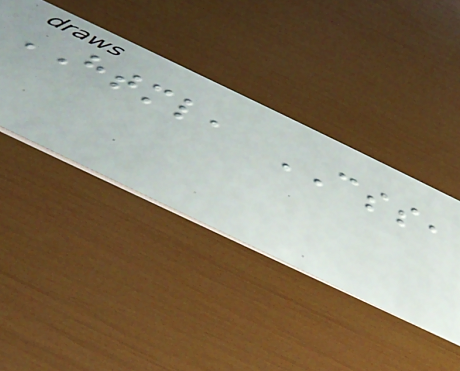HTML, CSS,
